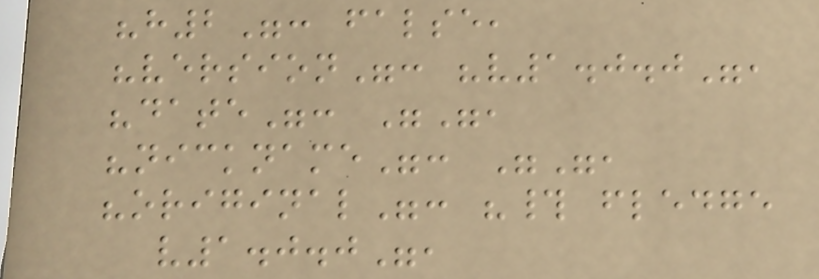"h2": false,
"version": "v1.0.0",
"date": "",
"nickname": "",
"original": "# fledge
v1.0.0",
